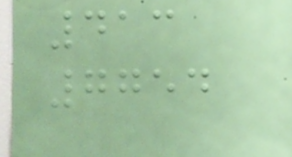413
7754
